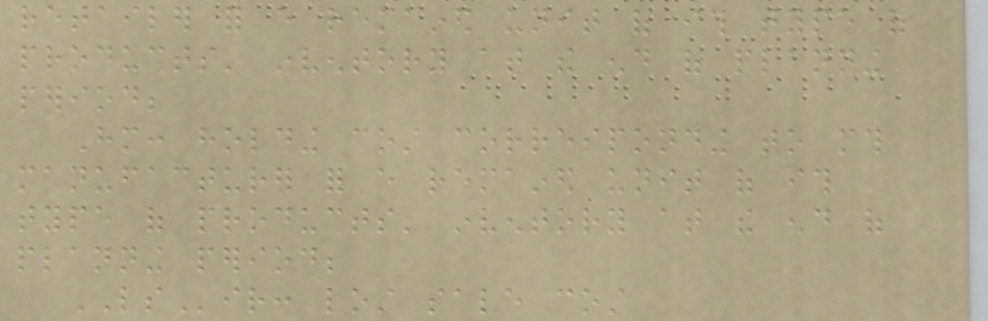retailer for every remained unit of ith type of
products' inventory at the end of planning
period;
Him: holding cost corresponding to mth
manufacturer for every remained unit of ith
type of products' inventory at the end of
planning period;
LSir: lost sale cost
